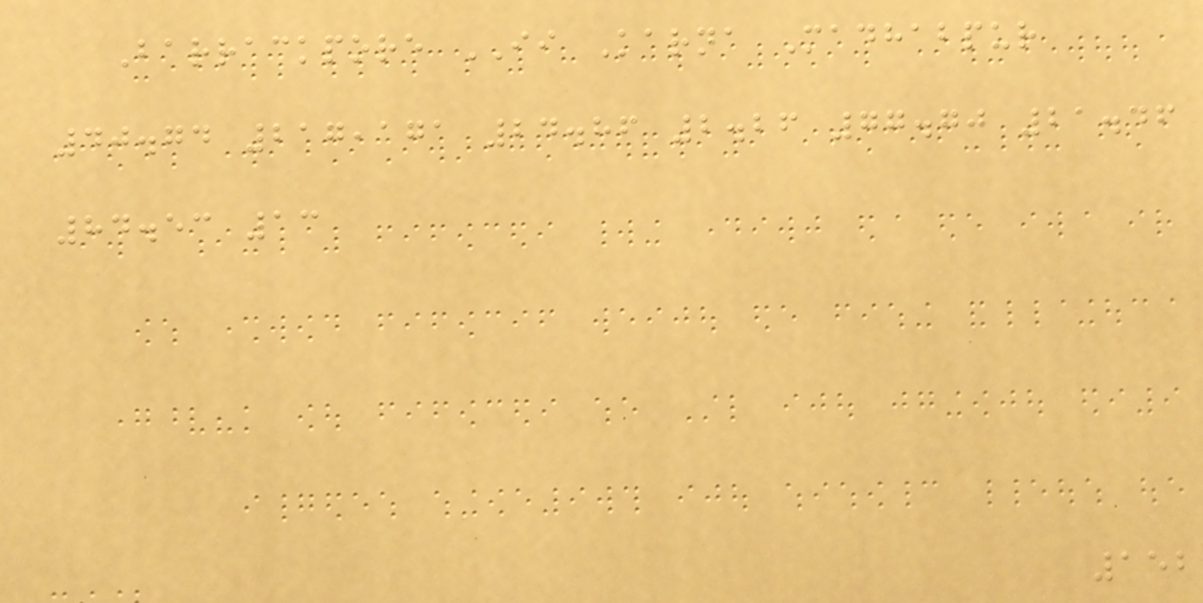Barrackpore II Karna Madhabpur
40.74 217,171 24.86 2.26 77.70 21.46
84.53 13
152
